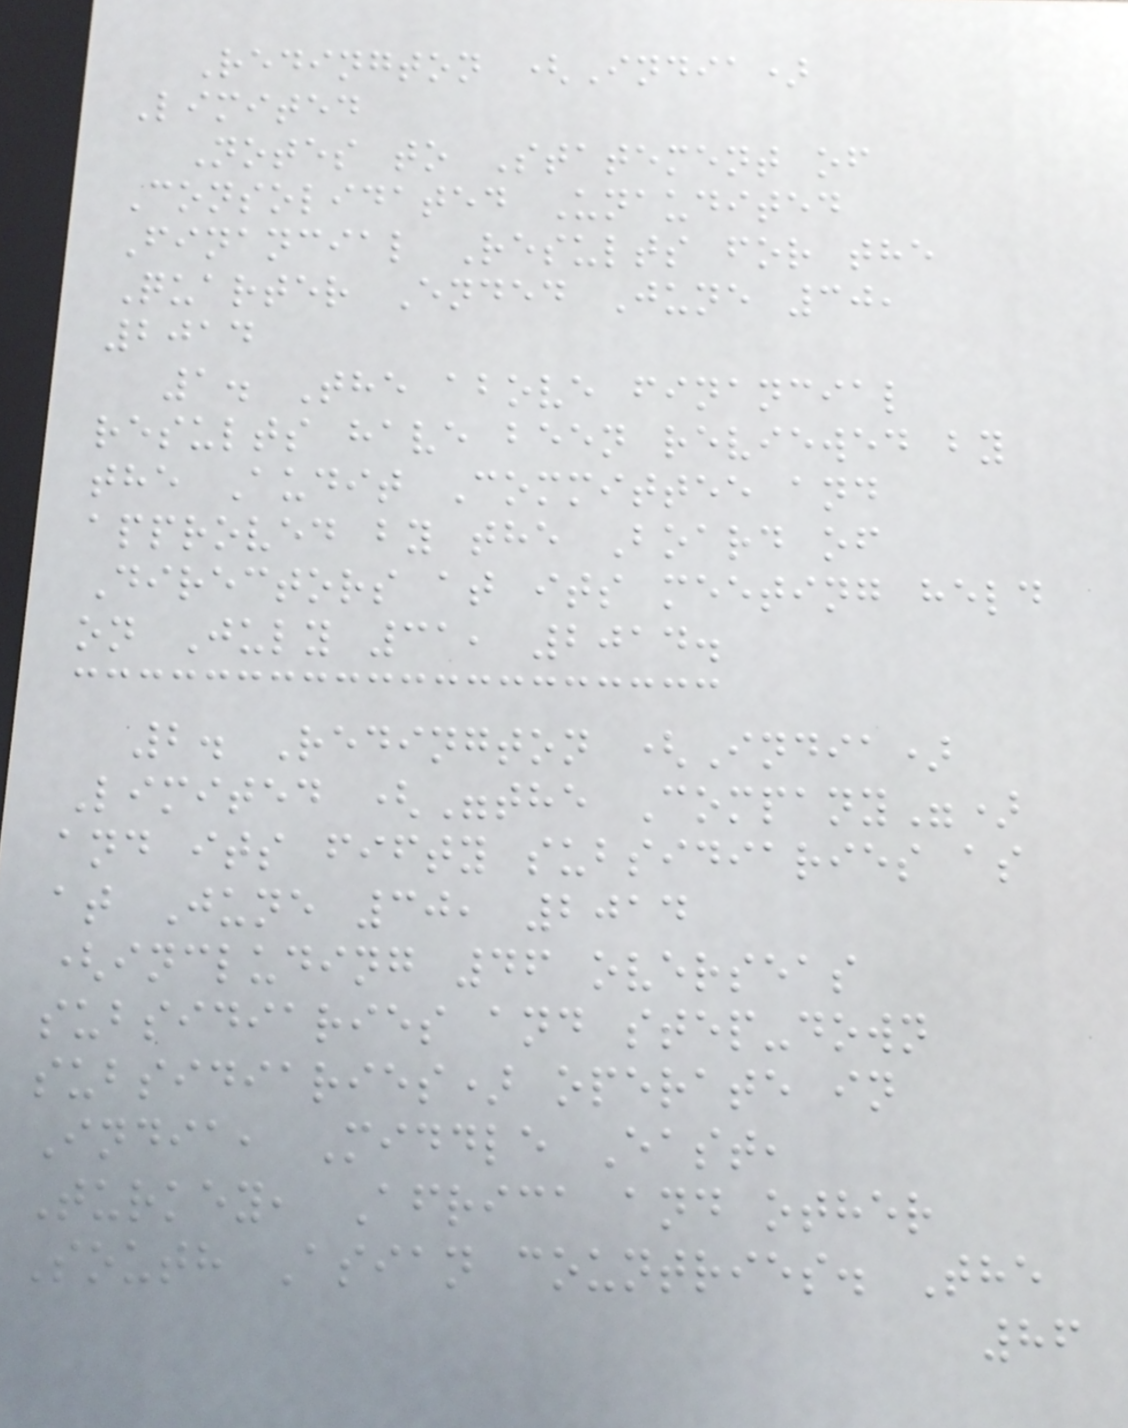Redington (India)
Limited
Notes to Statement of
Consolidated Unaudited
Financial Results for the
Quarter Ended June 30,
2014
1. The above financial
results have been reviewed by
the Audit Committee and
approved by the Board of
Directors at its meeting held
on July 31, 2014.
2. Redington (India)
Limited ("the Company")
and its fifty subsidiaries as
at June 30, 2014
(including 46 overseas
subsidiaries and step-down
subsidiaries) operate in
India, Middle East,
Turkey, Africa and other
South Asian countries. The
86
